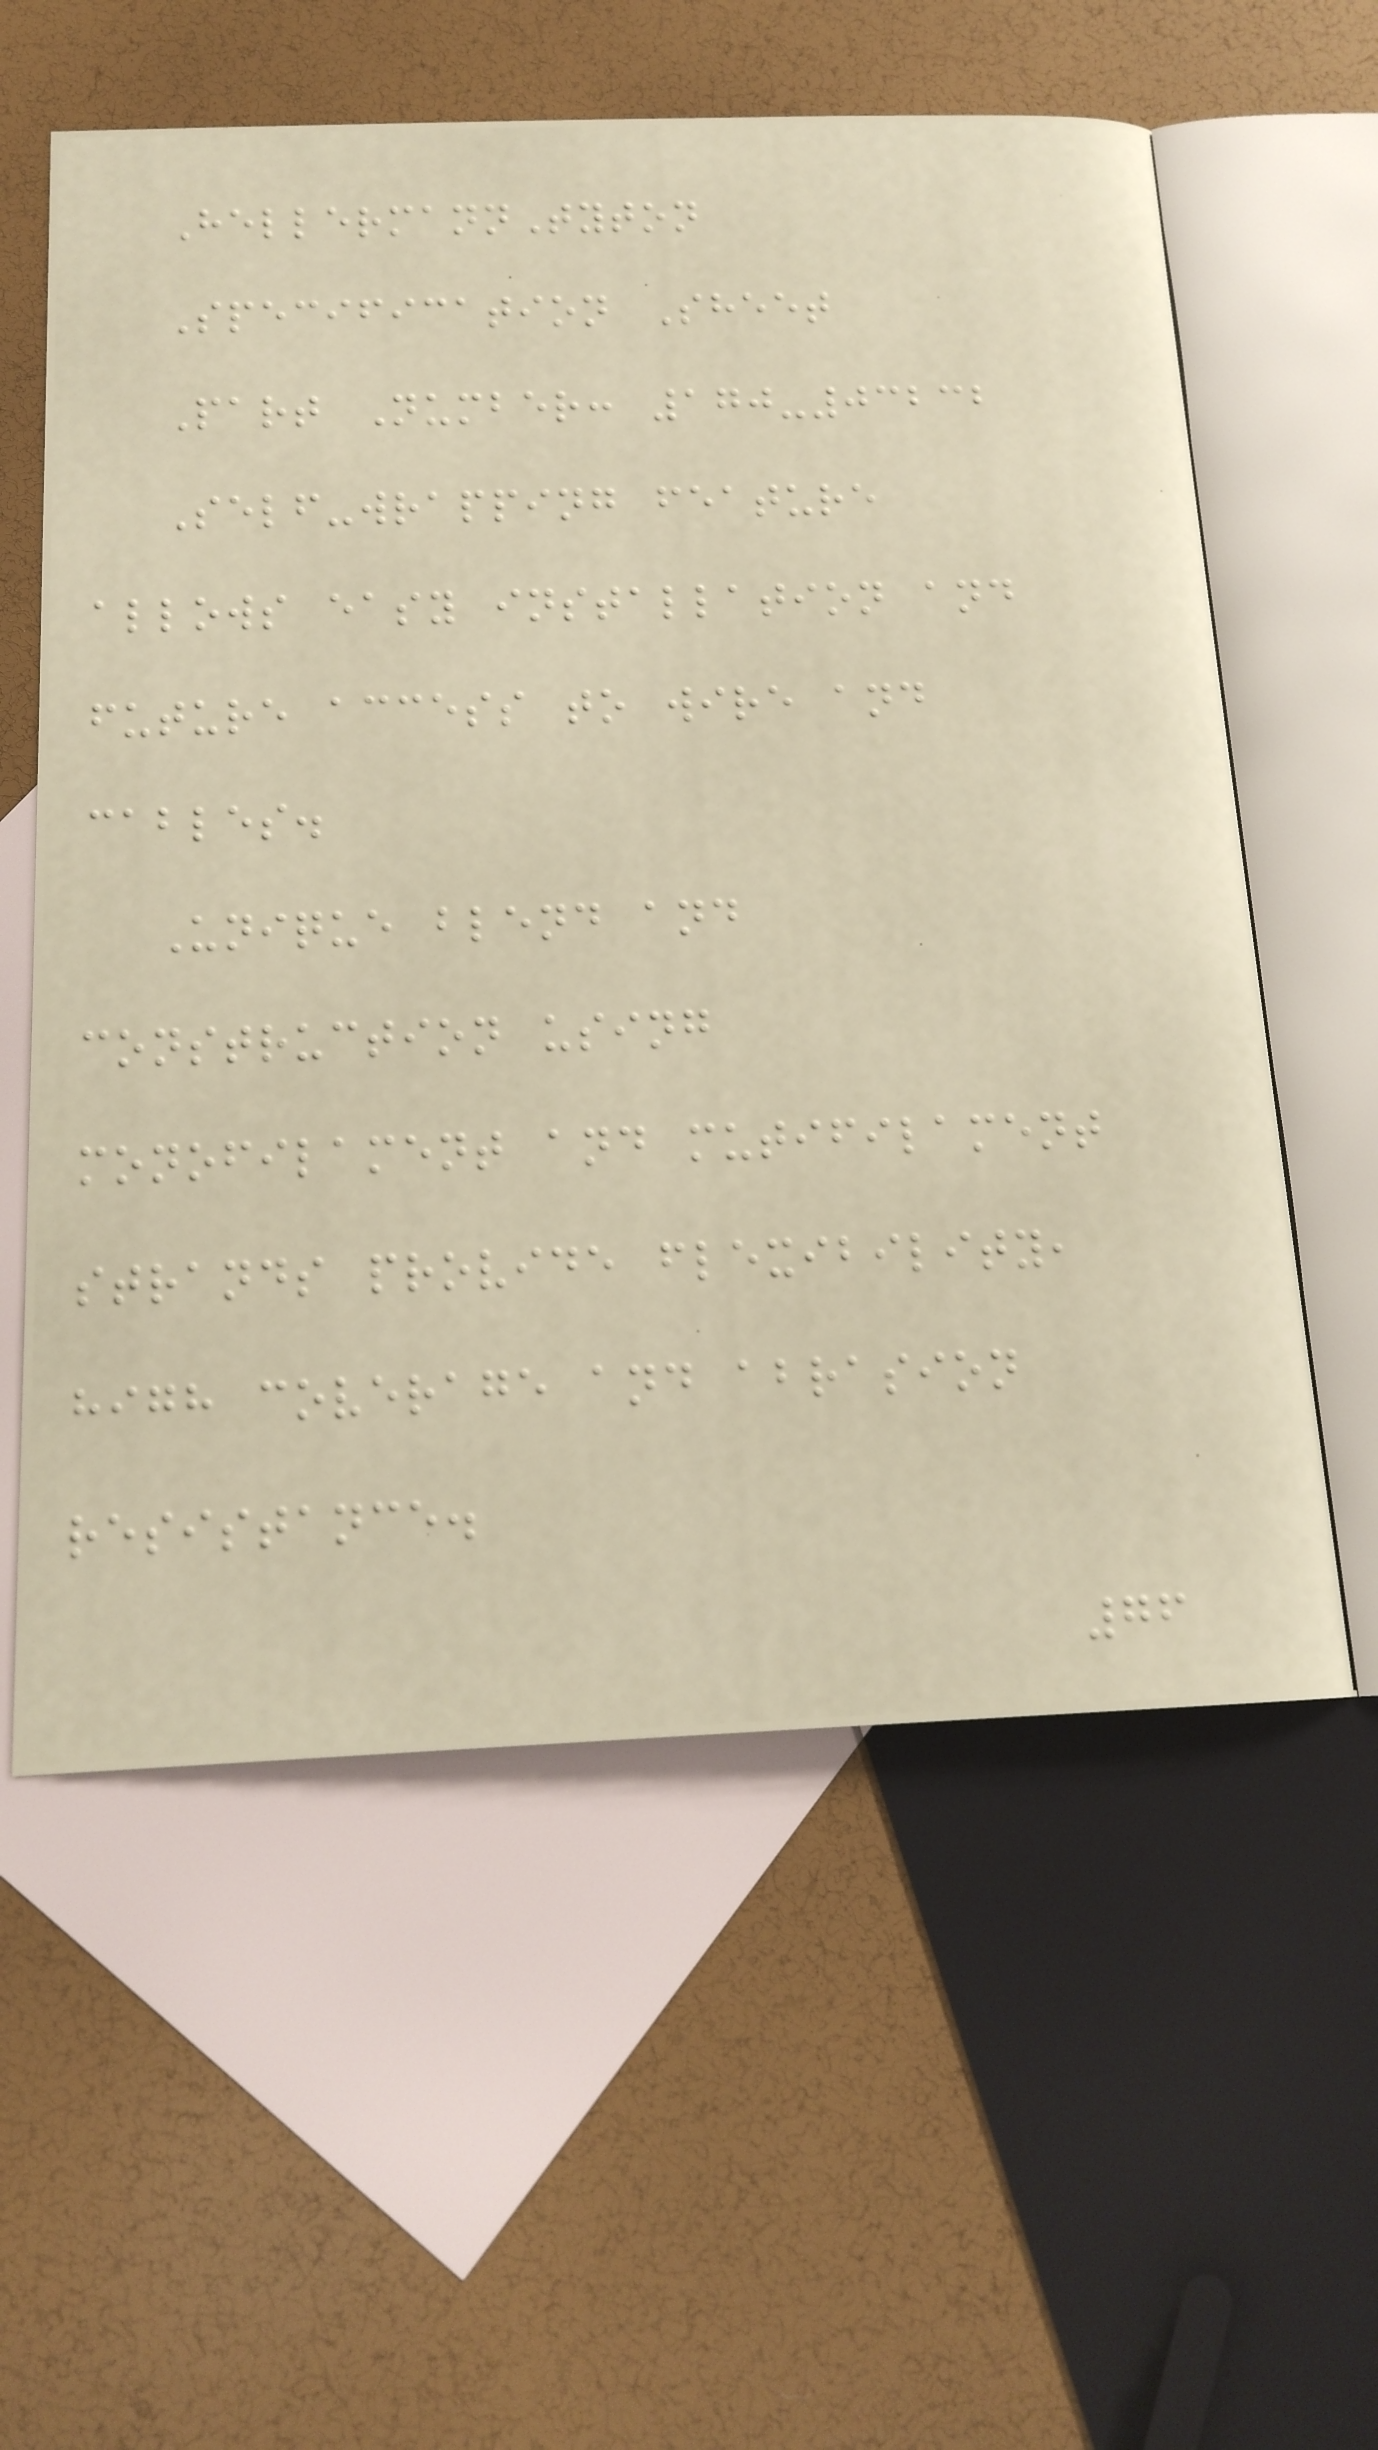HellermannTyton
Specification Sheet
Part Number: 170-03232
Self-wrapping feature
allows easy installation and
future access to wire and
cables.
Unique blend and
construction using
monofilament and mutifilament
strands provide flexibility,
high coverage and abrasion
resistance.
76
